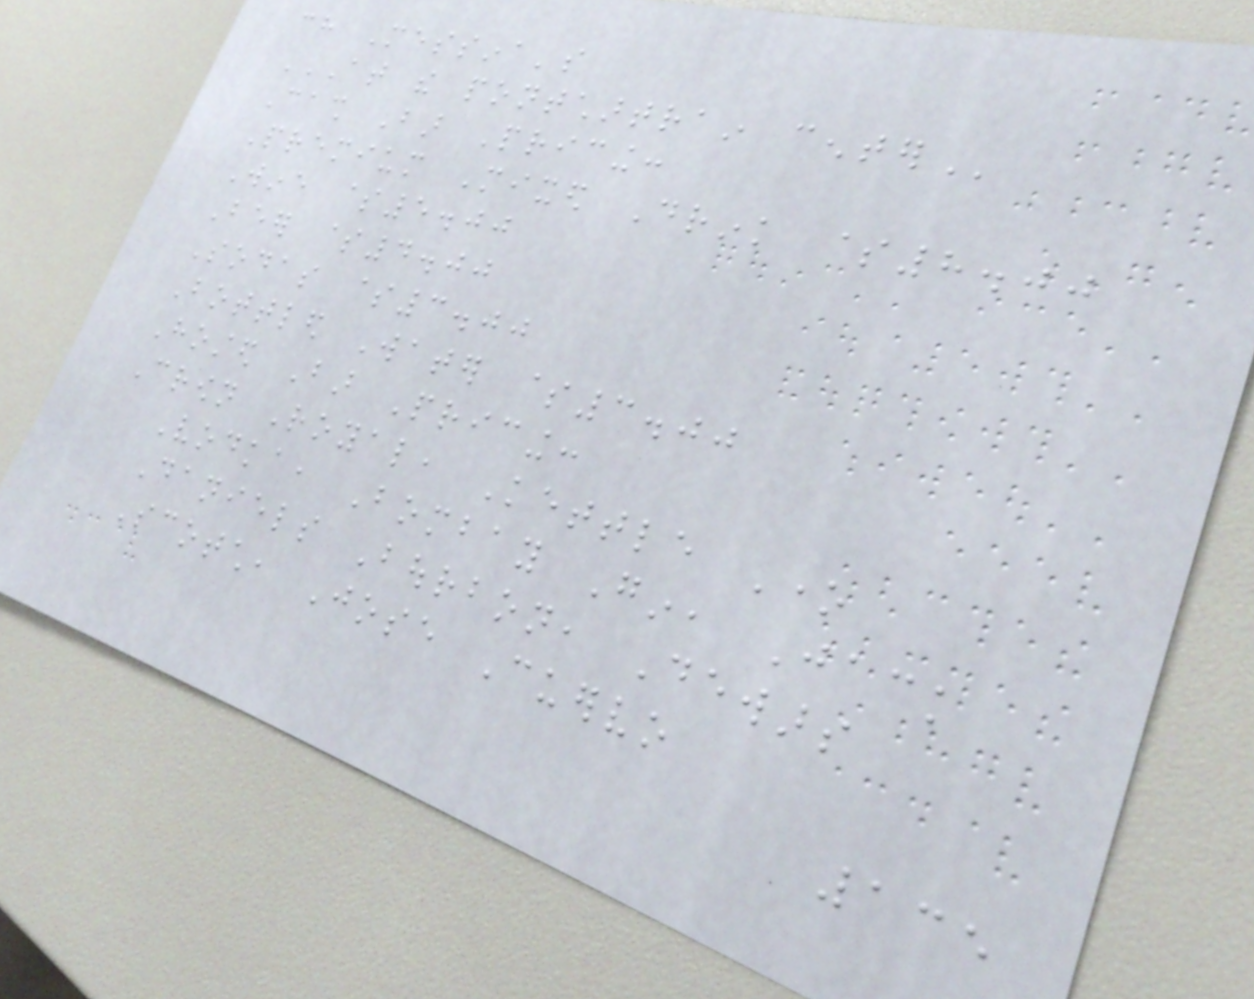ch Messina's
AT THE PONTCHARTRAIN CENTER
Cash Bar Pricing:
Premium Mixed Drink $8.00
Wine $5.00
Beer $4.00
Sodas $3.00
Bottled Water $3.00
Hosted Bar Pricing:
Crown Royal, Kettle One
Vodka, Bombay Gin, Jack
Daniels Bourbon, Dewars
Scotch, Jose Cuervo
135
